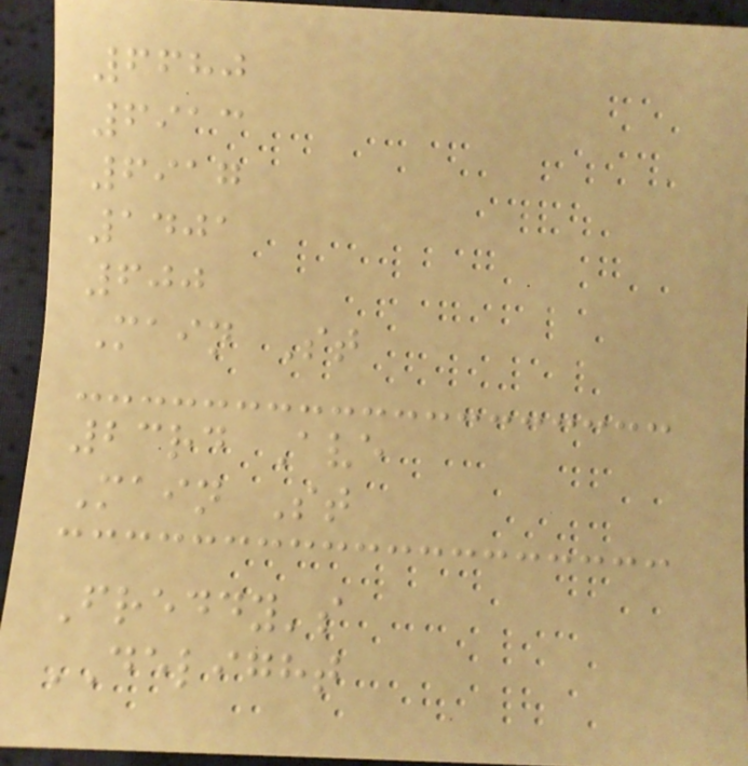6680
6913
6917
1401
600
Main St
23rd Ave
Main St
Freddy's
DELIGHT
